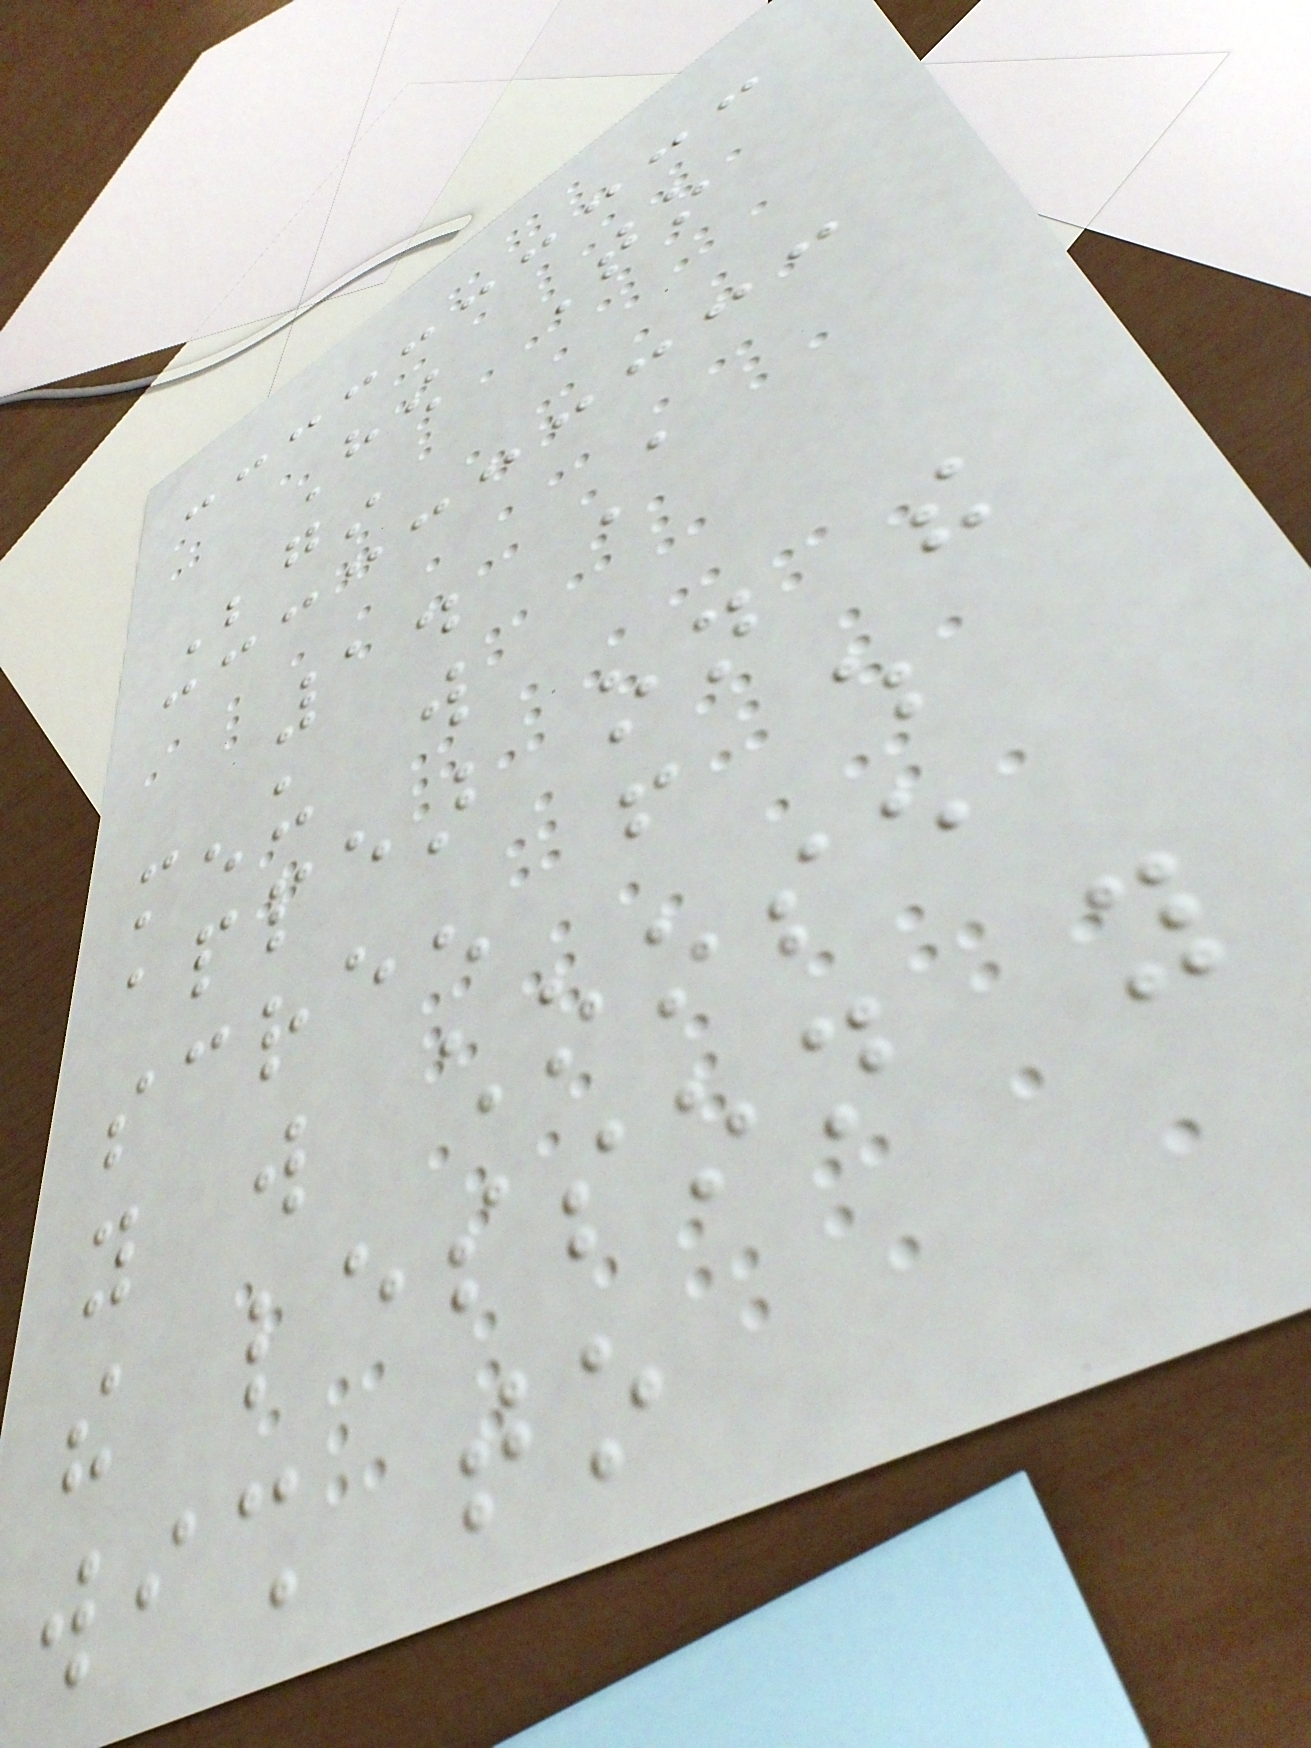How To
Begin
1. A
menu will
appear on the
screen from which
you will choose
the lesson you
wish to
